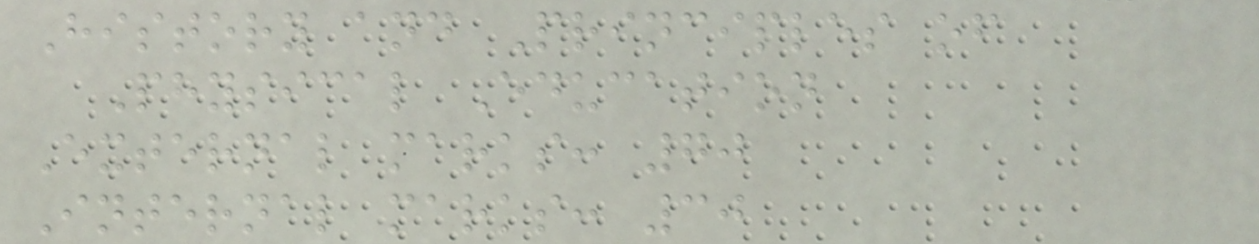History and Principles of
Physical Education
External marks: 70
Internal marks: 30
